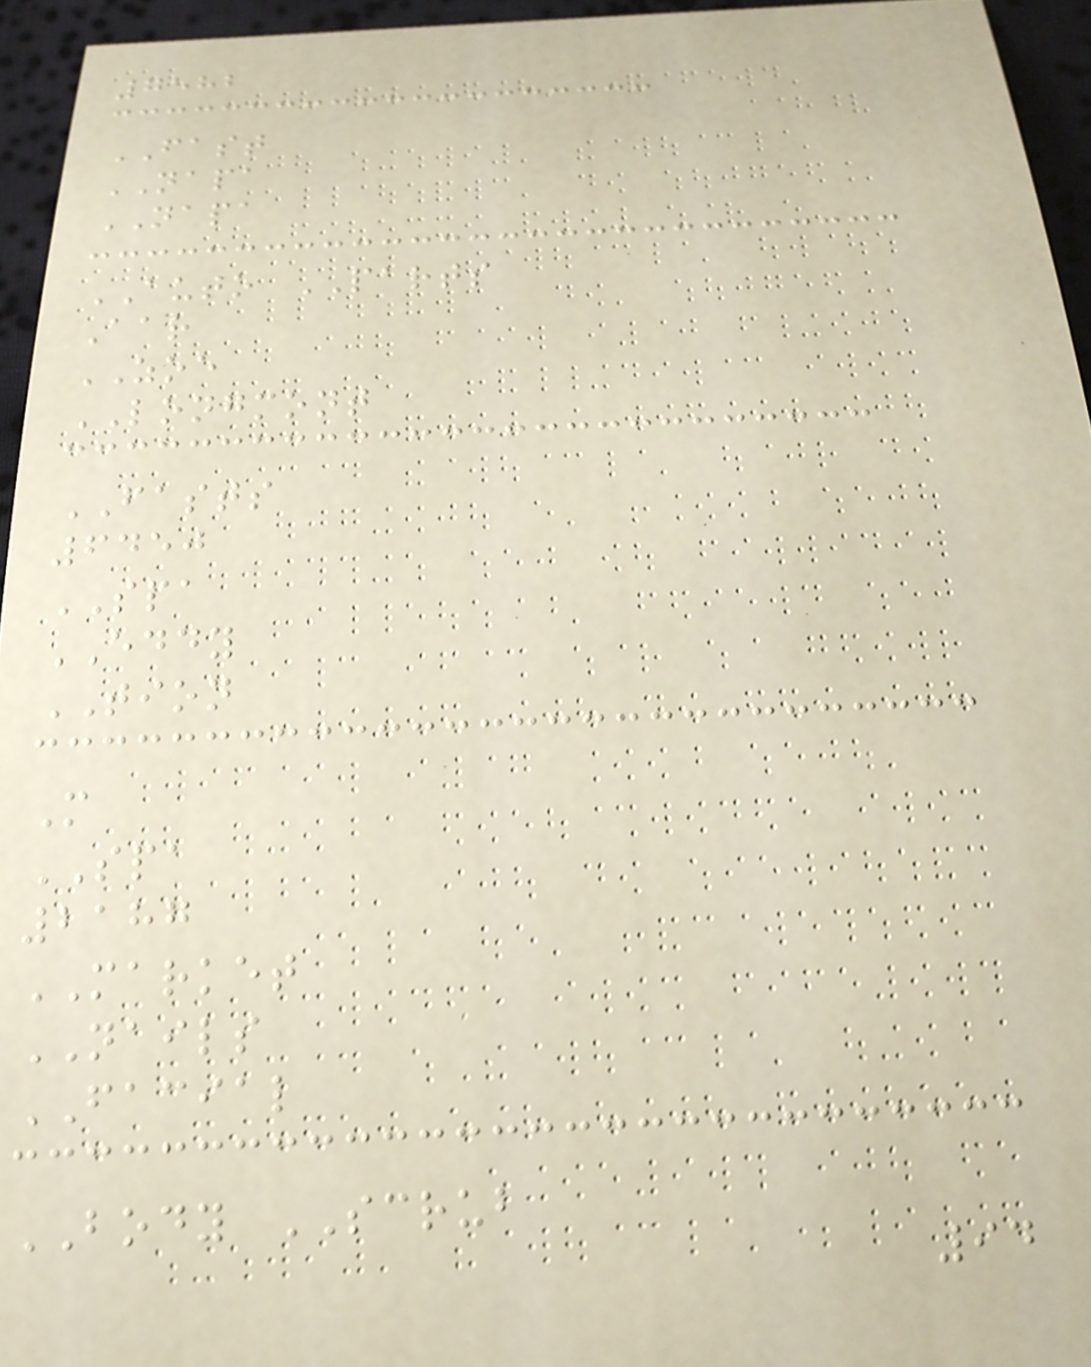7582
FAST
NAPA
NAPA
AUTO PARTS
Aar
ZOE
LONGMONT
FASTS
6450
SPA
EDDY
TION
M
SPA
2187
MARKET
NAILS
FACIAL
BODY SCRUB
94
